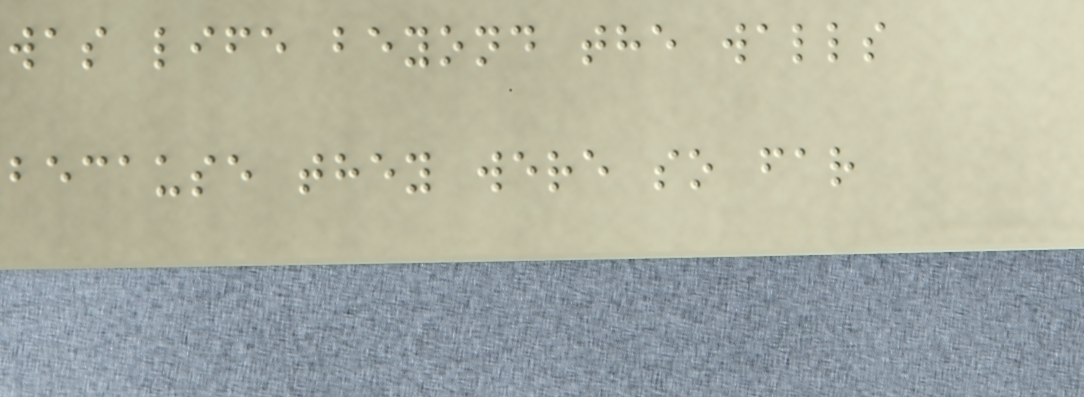was life beyond the walls
because they were so far
